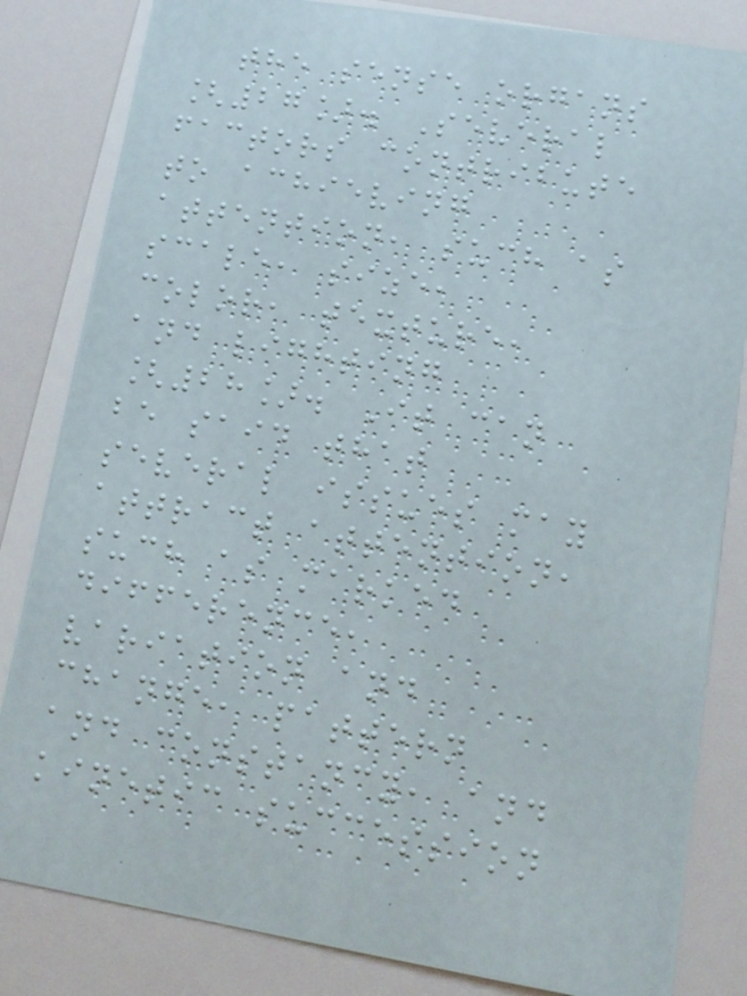the sense organs
[27]. Several
factors contribute
to achieving
attention, such as
scale, size,
color, texture,
and lighting
[28]. It can
be said that
several issues may
attract attention,
such as marked
difference,
variation and
change, pattern
and constancy, and
kinetic succession
